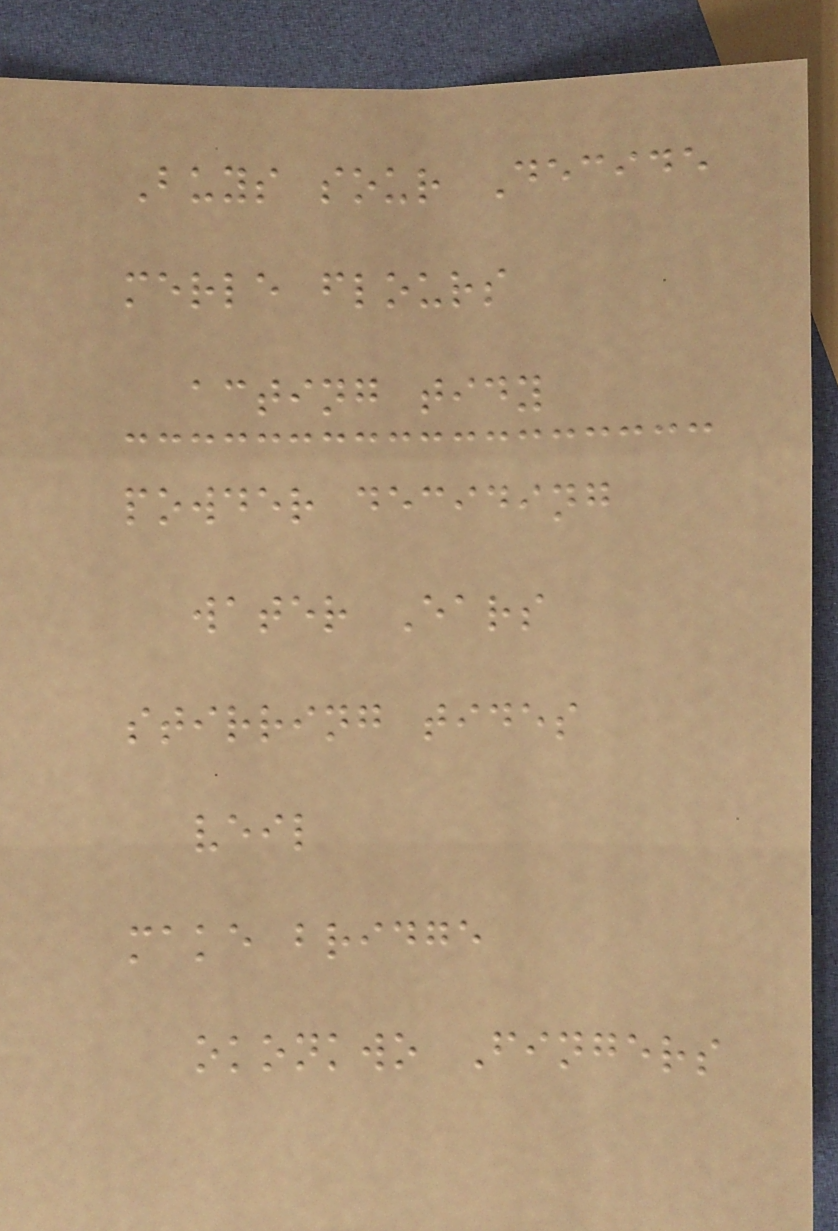Buys sour Decide
merle flours
acting tidy
powder deciding
water Ears
stirring tides
veil
make bridge
okonkwo Fingers
